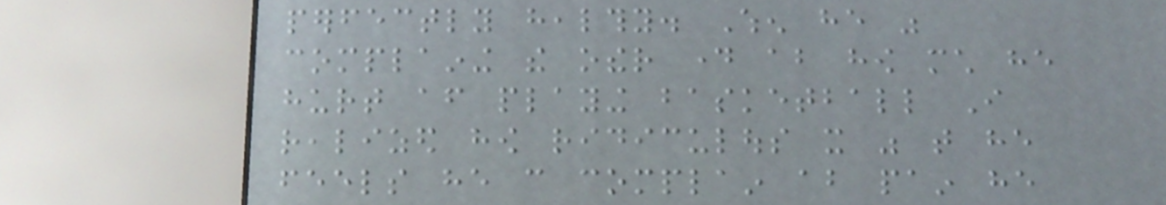perfectly healthy. When he was
complaining the other day about how much he
hurt after playing basketball I
realized how ridiculous it was that he
feels he can complain about pain he
